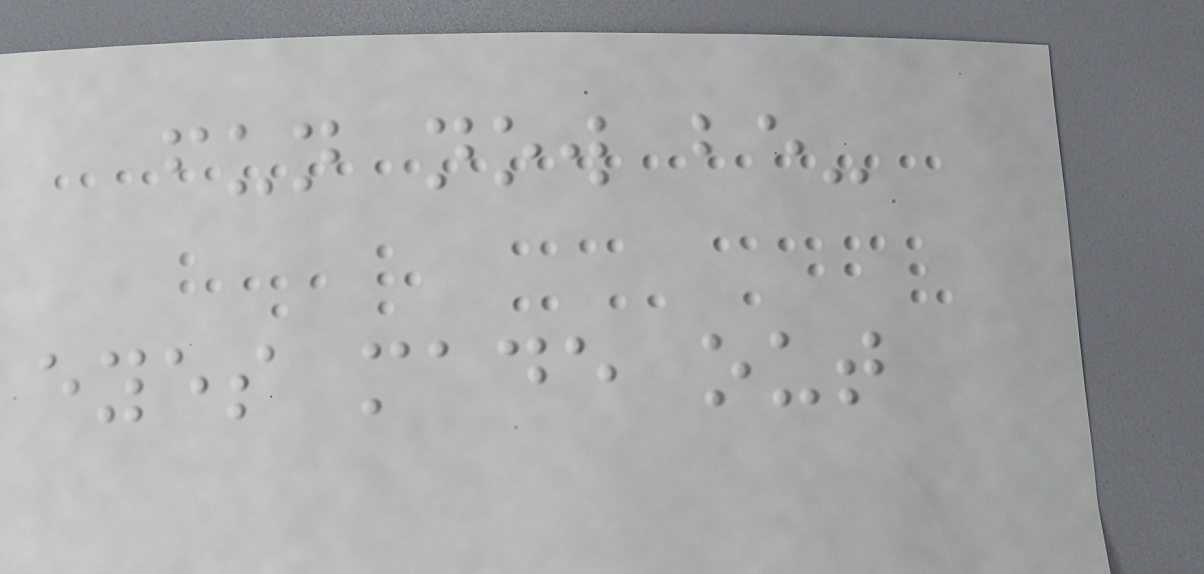fun now be-
eyes made out
